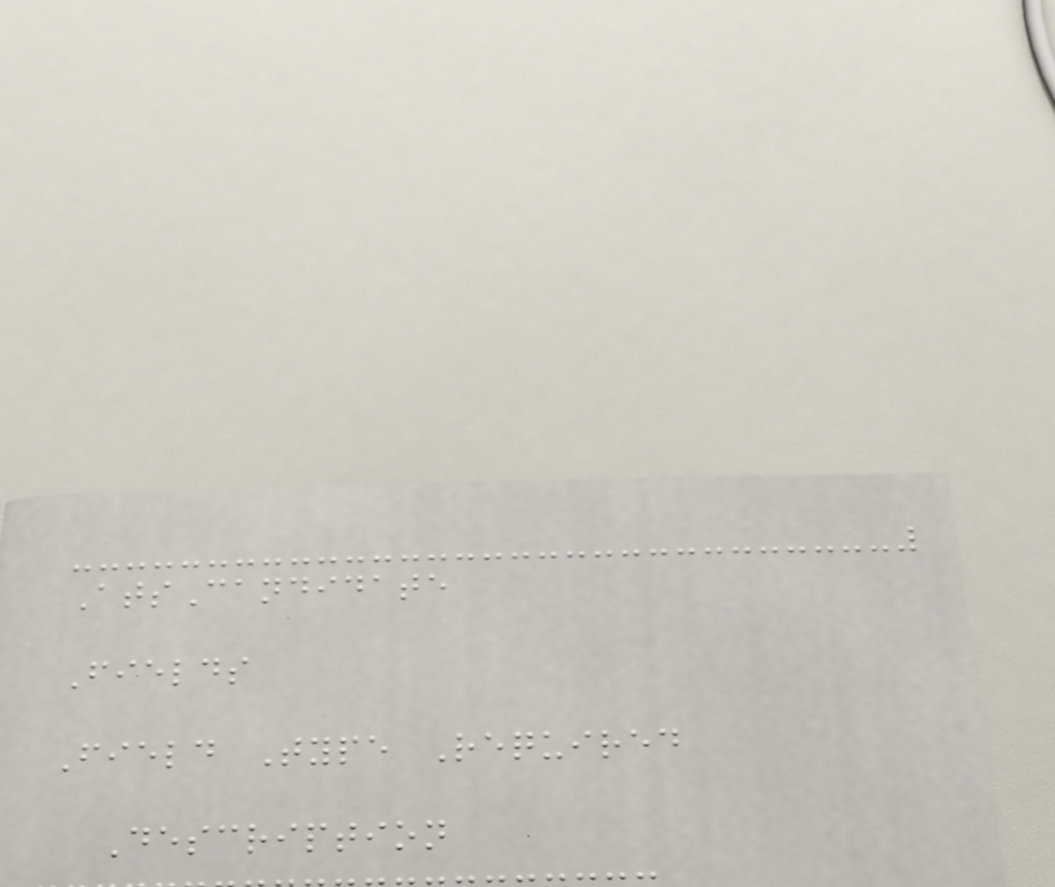AtsCandidate
Fields
Field Type Required
Description
